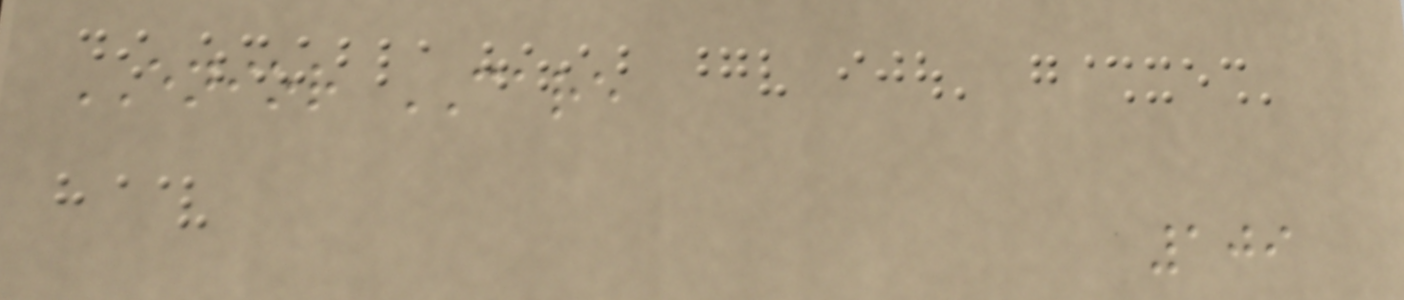ENIOR CARE
109
